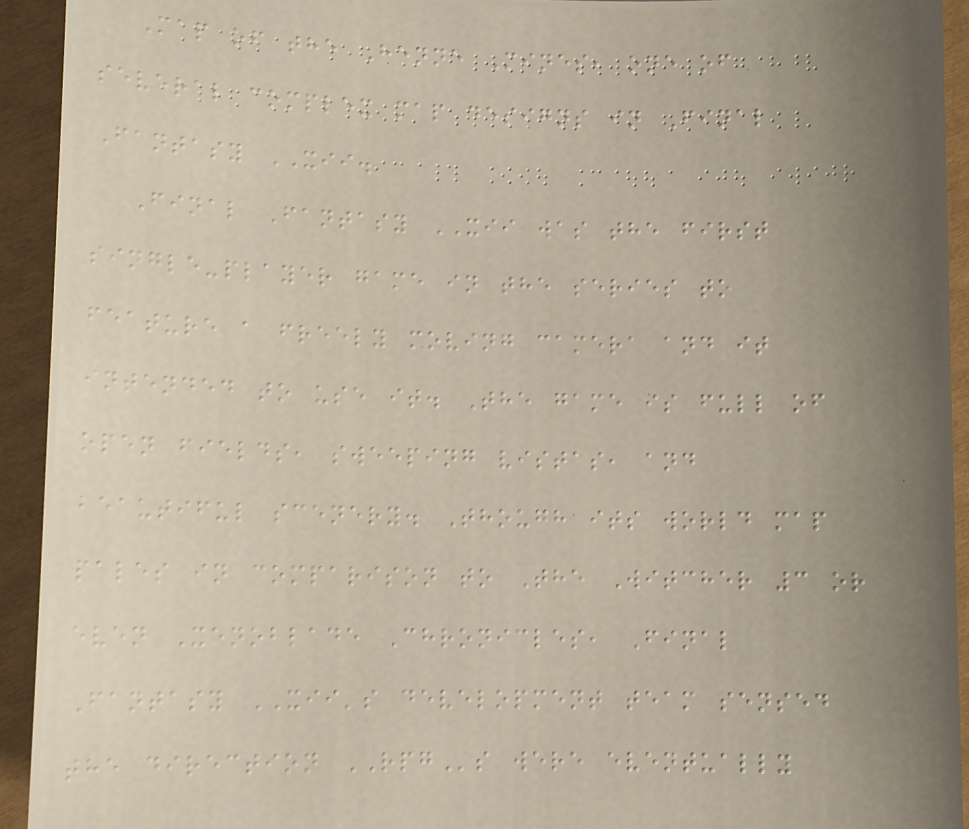Map of the Henne Mines, one of
several complex map designs in Final
Fantasy XII.
Final Fantasy XII was the first
single-player game in the series to
feature a freely moving camera and it
intended to use it. The game is full of
open fields, sweeping vistas, and
beautiful scenery. Though its world map
pales in comparison to The Witcher 3 or
even Xenoblade Chronicles, Final
Fantasy XII's development team sensed
the direction RPGs were eventually
